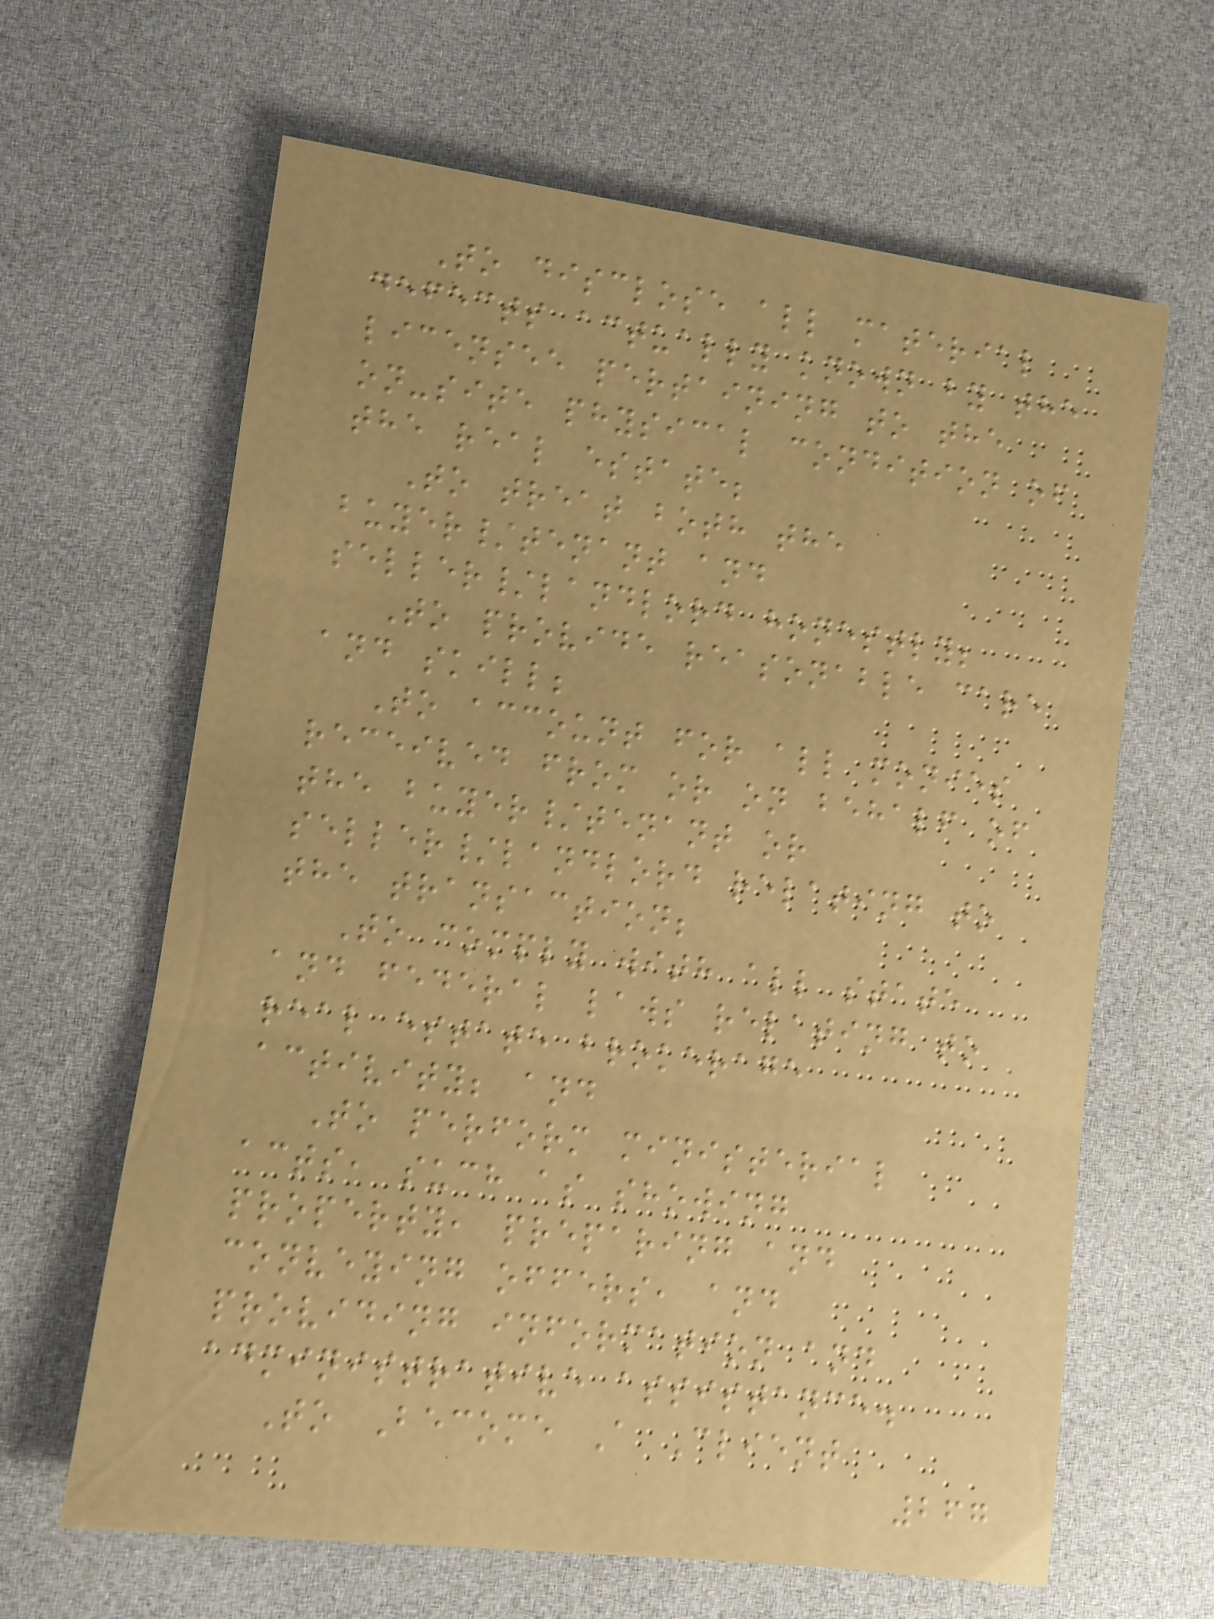To disclose all material
defects actually known by the
licensee pertaining to the
on-site physical condition of
the real estate;
To treat both the
buyer/tenant and
seller/landlord honestly;
To provide reasonable care
and skill;
To account for all monies
received from or on behalf of
the buyer/tenant or
seller/landlord relating to
the transaction;
To comply with all state
and federal laws relating to
real estate brokerage
activity; and
To perform ministerial
acts, such as showing
property, preparing and
conveying offers, and
providing information and
administrative assistance.
To Become A Client
267
